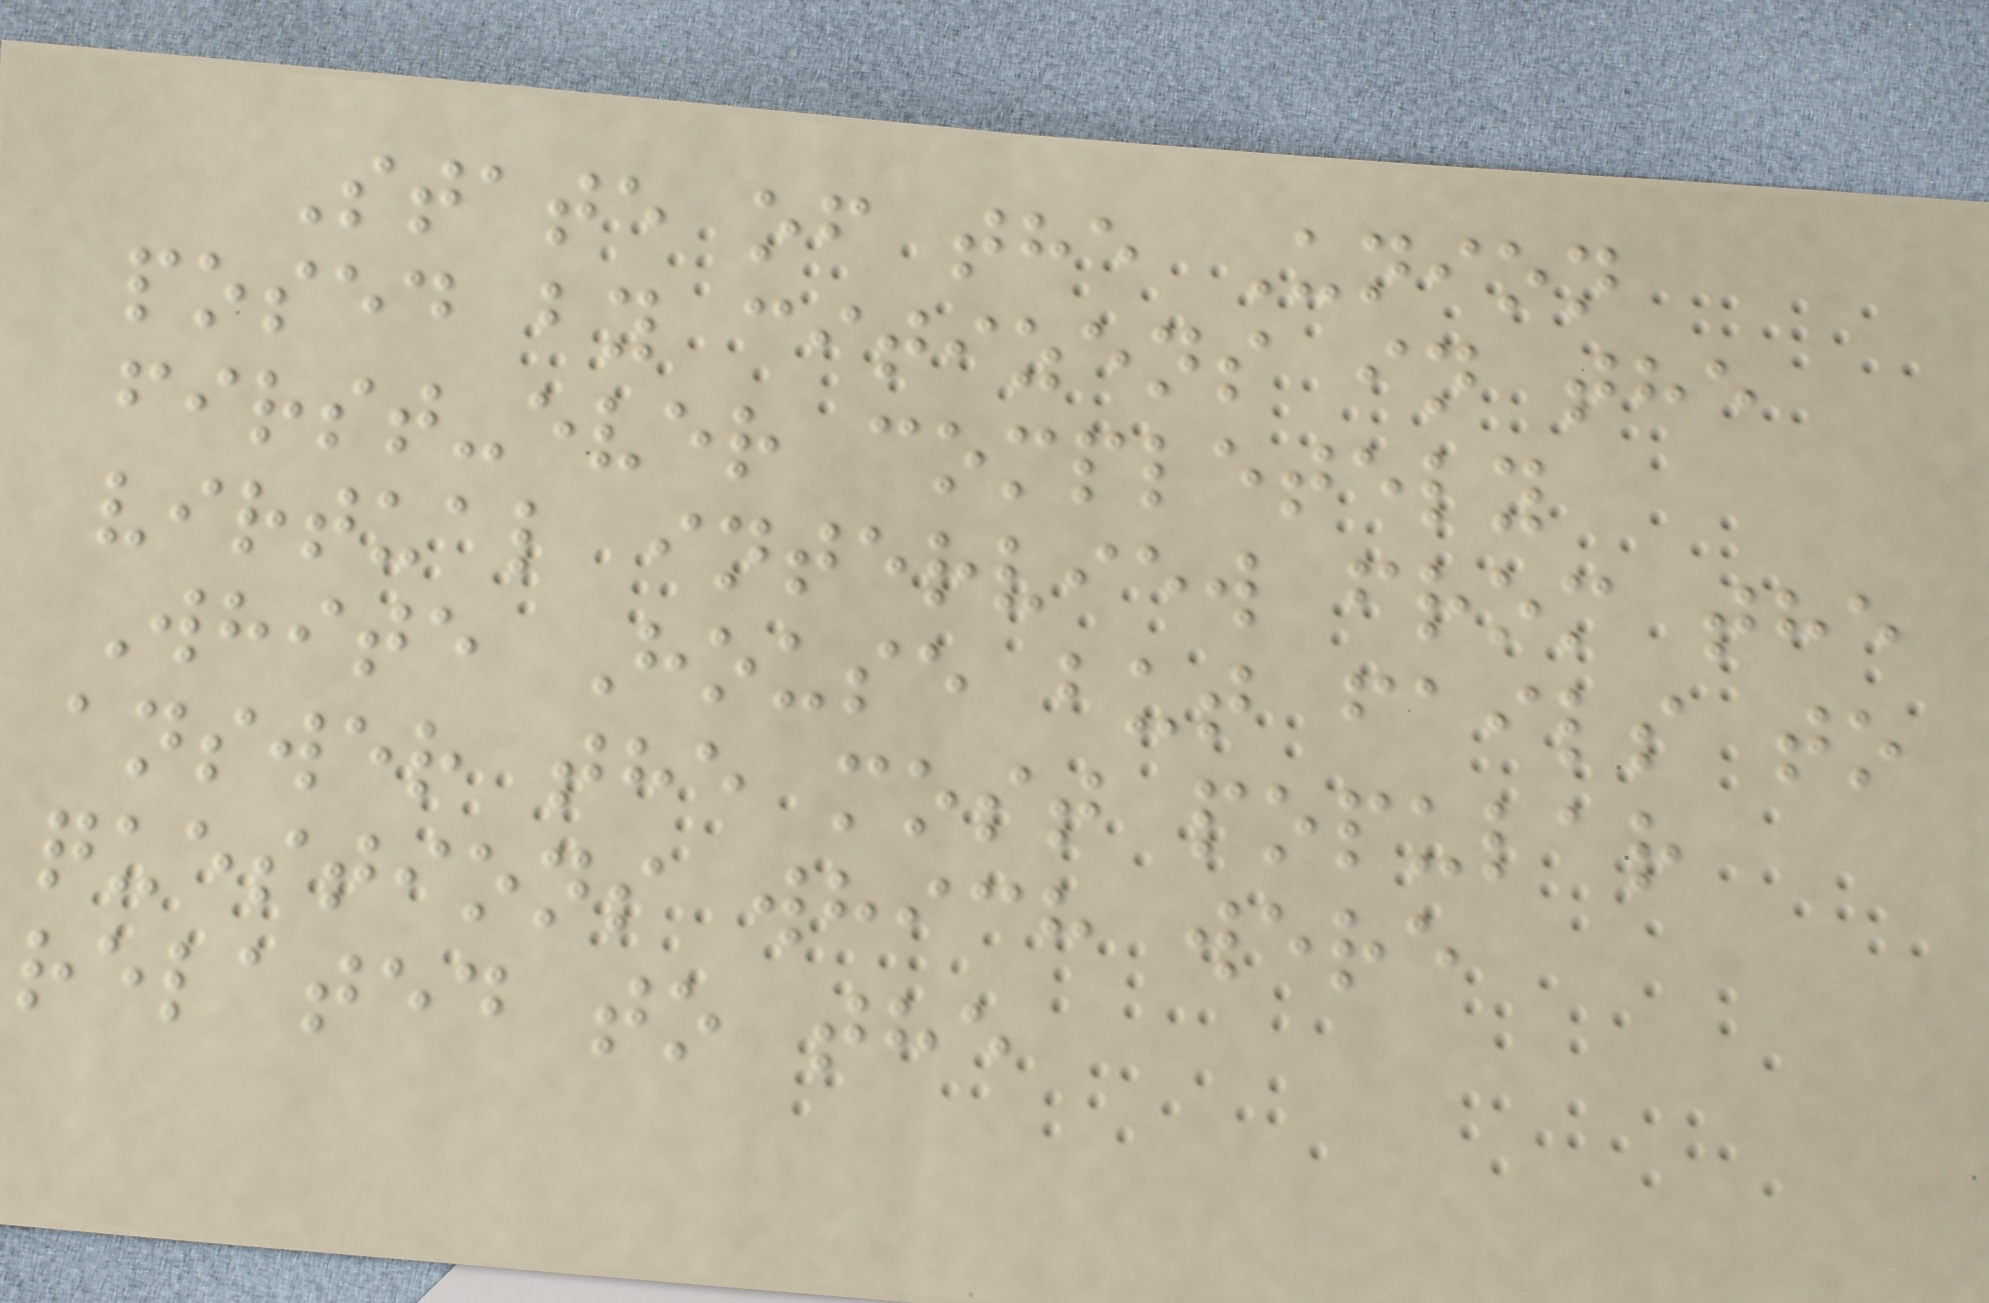State of the Union
posed by citizens in the
first-ever completely
virtual interview from the
White House but fails to
answer the most popular
questions which were
related to the
